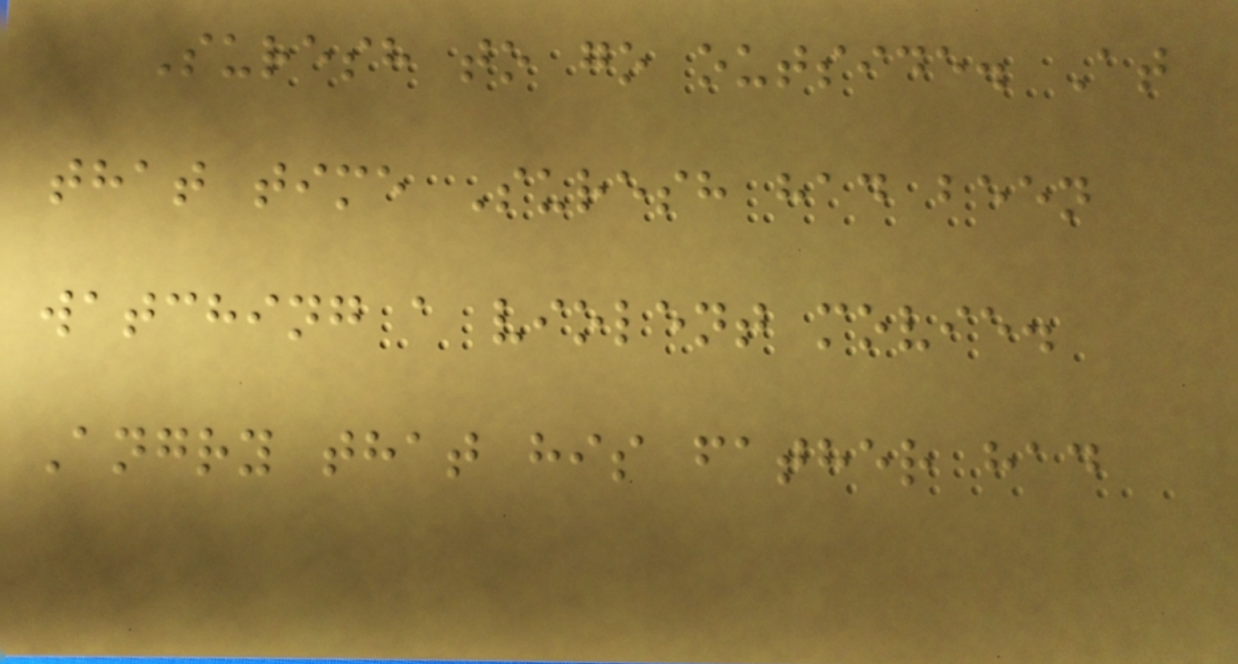Suresh to go outside. At
that time Suresh had been
watching a violent movie.
Angry that his father had
